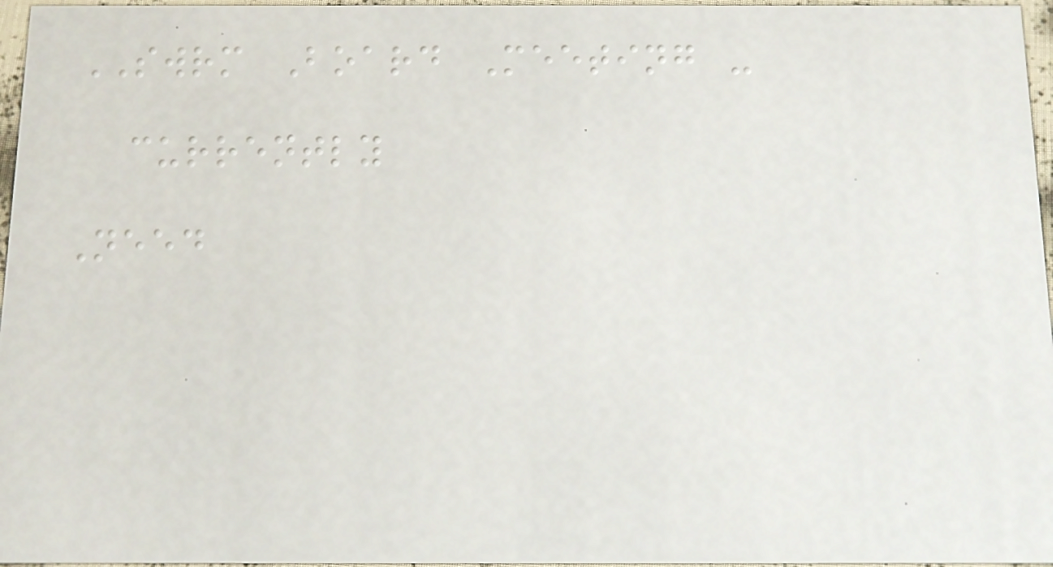SWRM Board Meeting -
currently
Need
